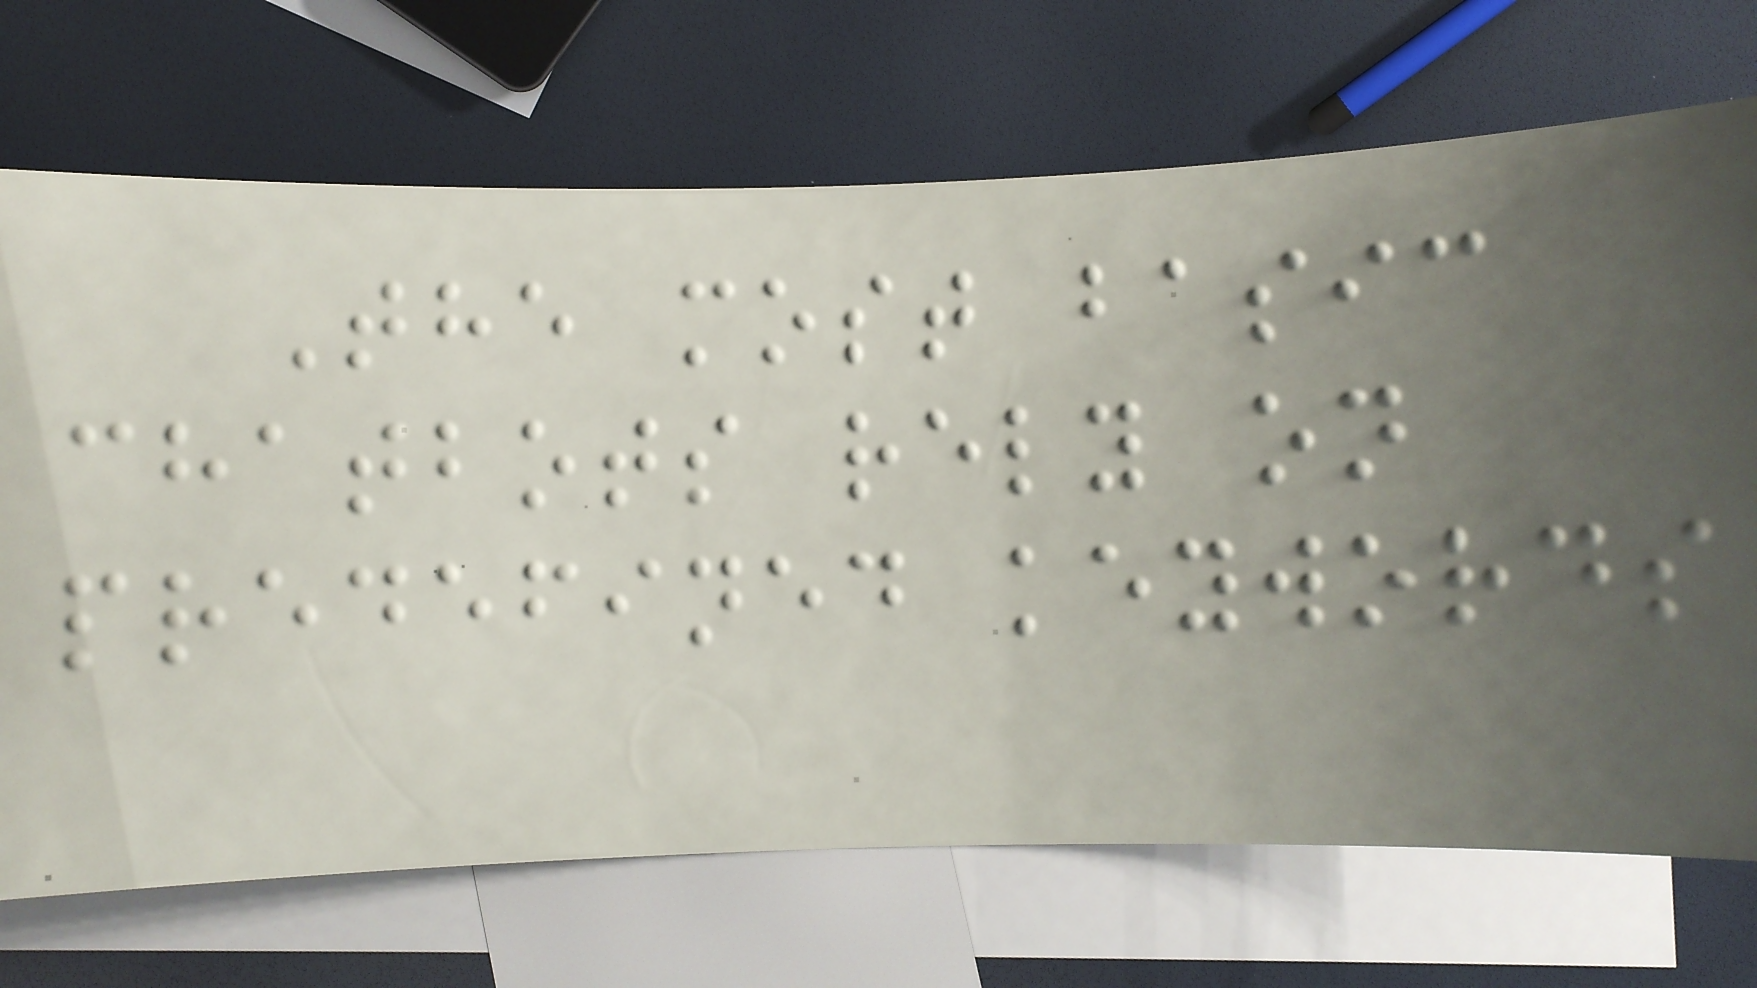The most basic
chatbots rely on
predefined keywords
